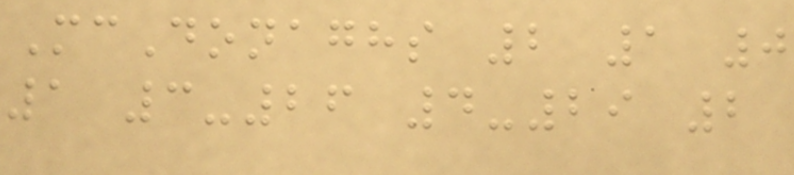McDonaghs 2 1 0
1 3-26 4-29 2
